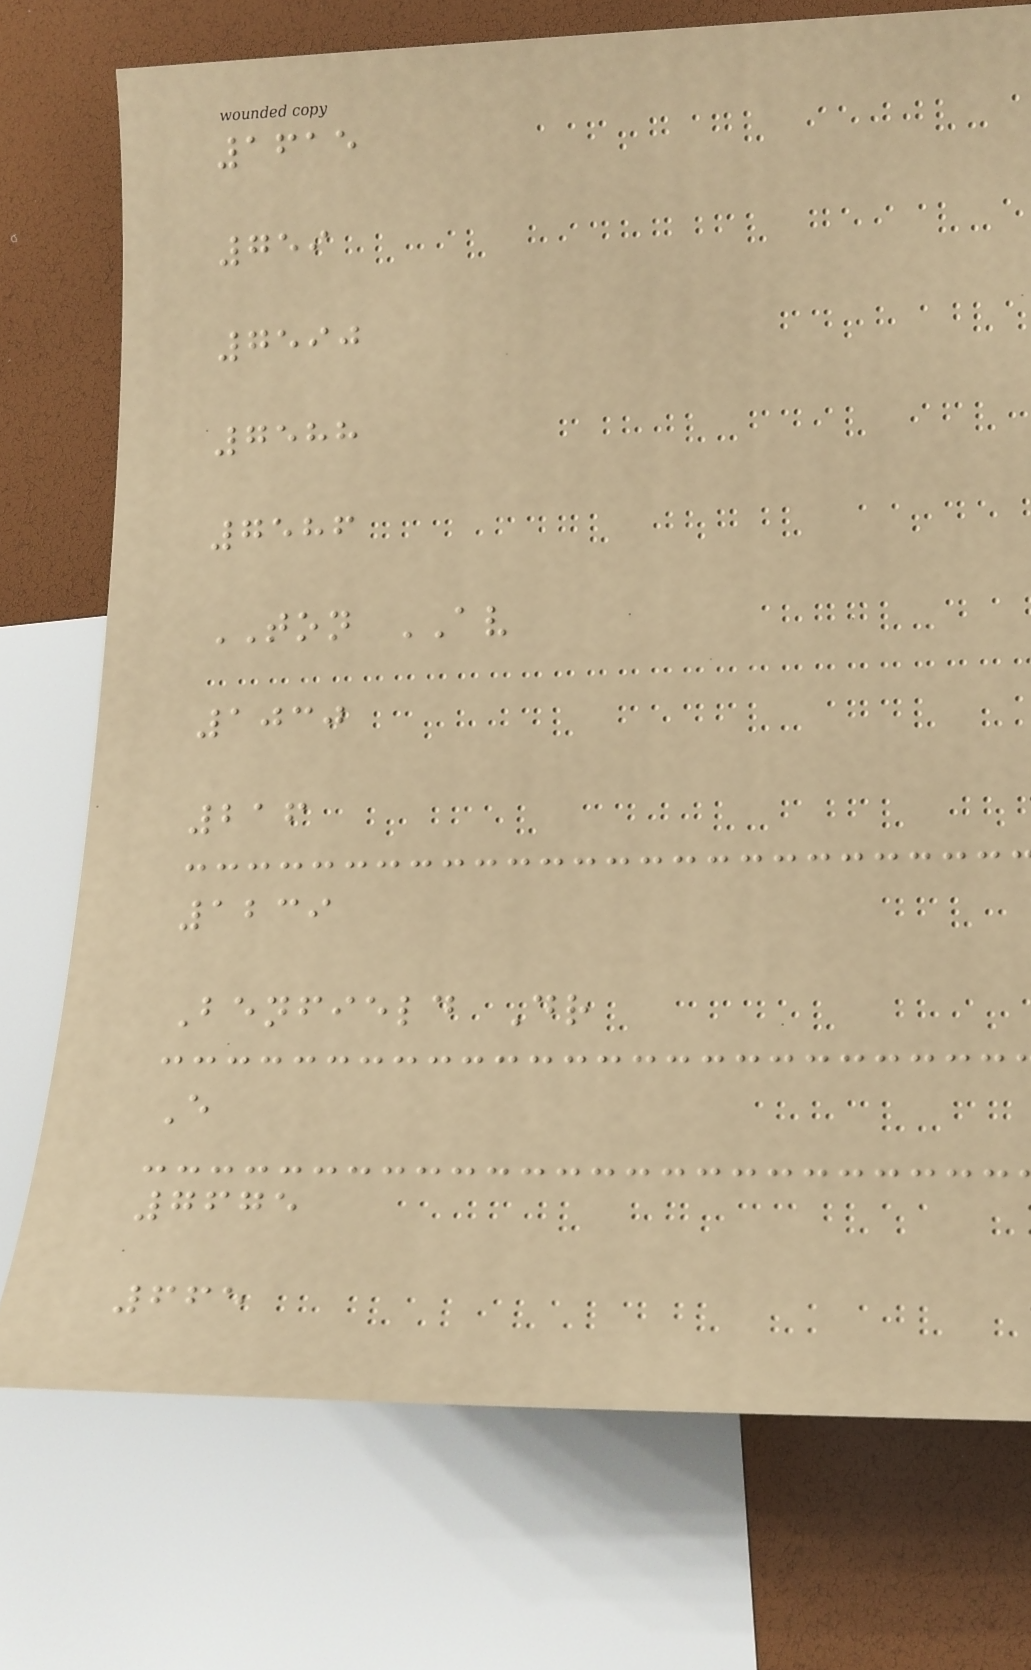1615
759
7590
7588
7586
TON AV
1030
216
1239
Benfield Dr
E
7675
665
